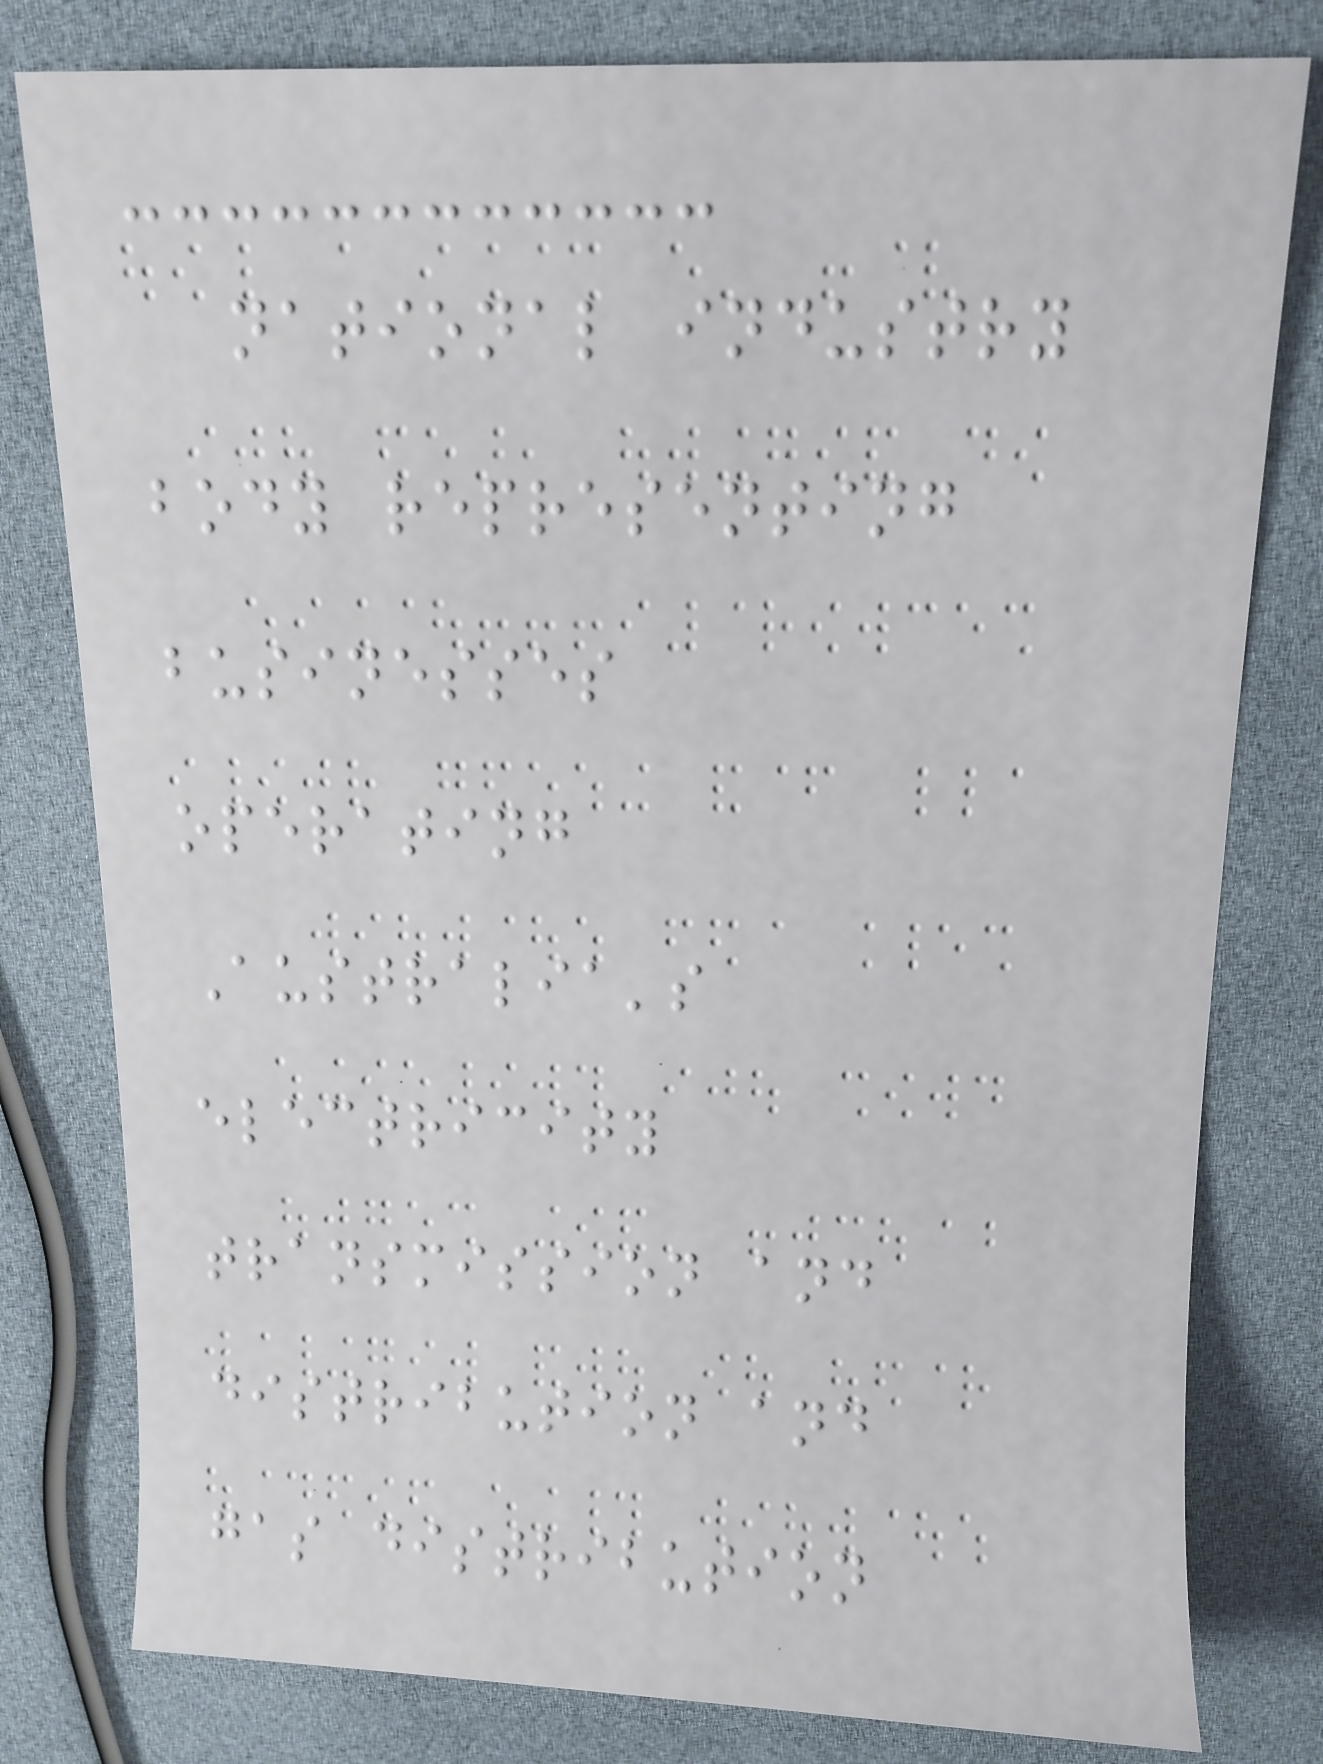national industry
body representing
businesses
operating
Australia's
electricity
transmission and
distribution and
gas distribution
